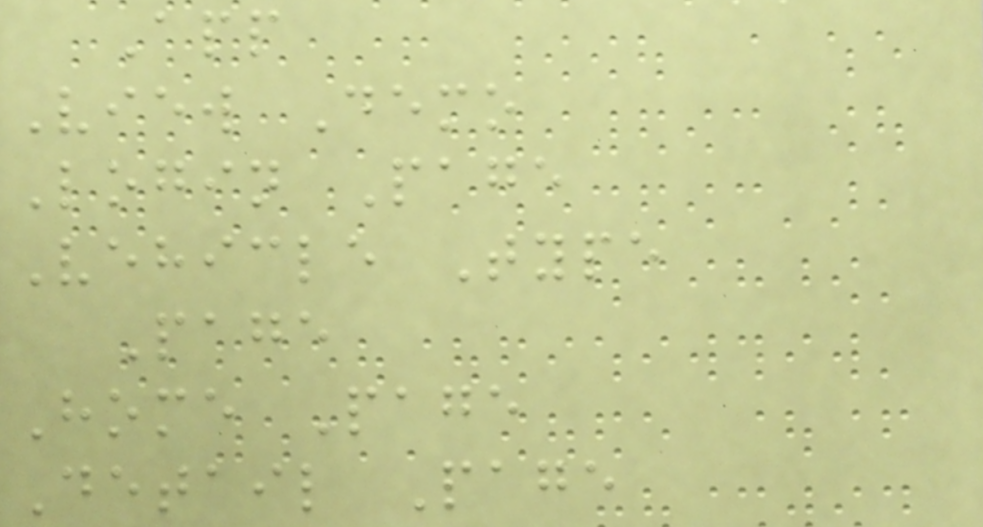App
View Demo
Login Page
Vehicle Type
Page
Home Page
Detail Page
